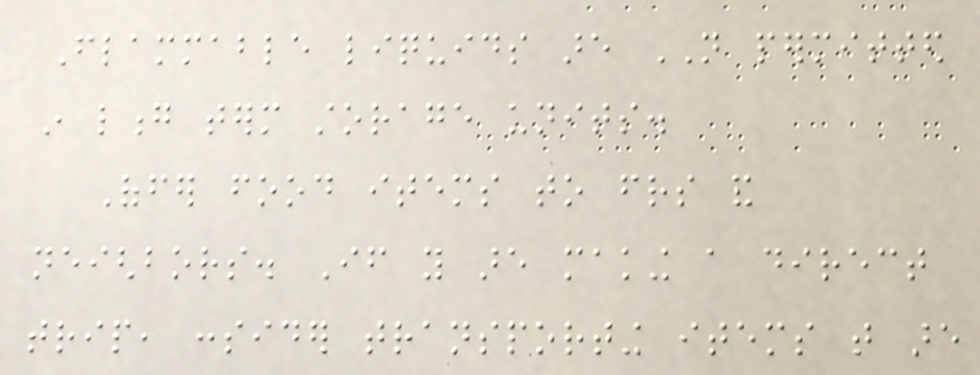Flammable liquids are NOT permitted
in long term storage units.
Offer food items to friends and
neighbors. If you are making a direct
trip, consider transporting items that are
